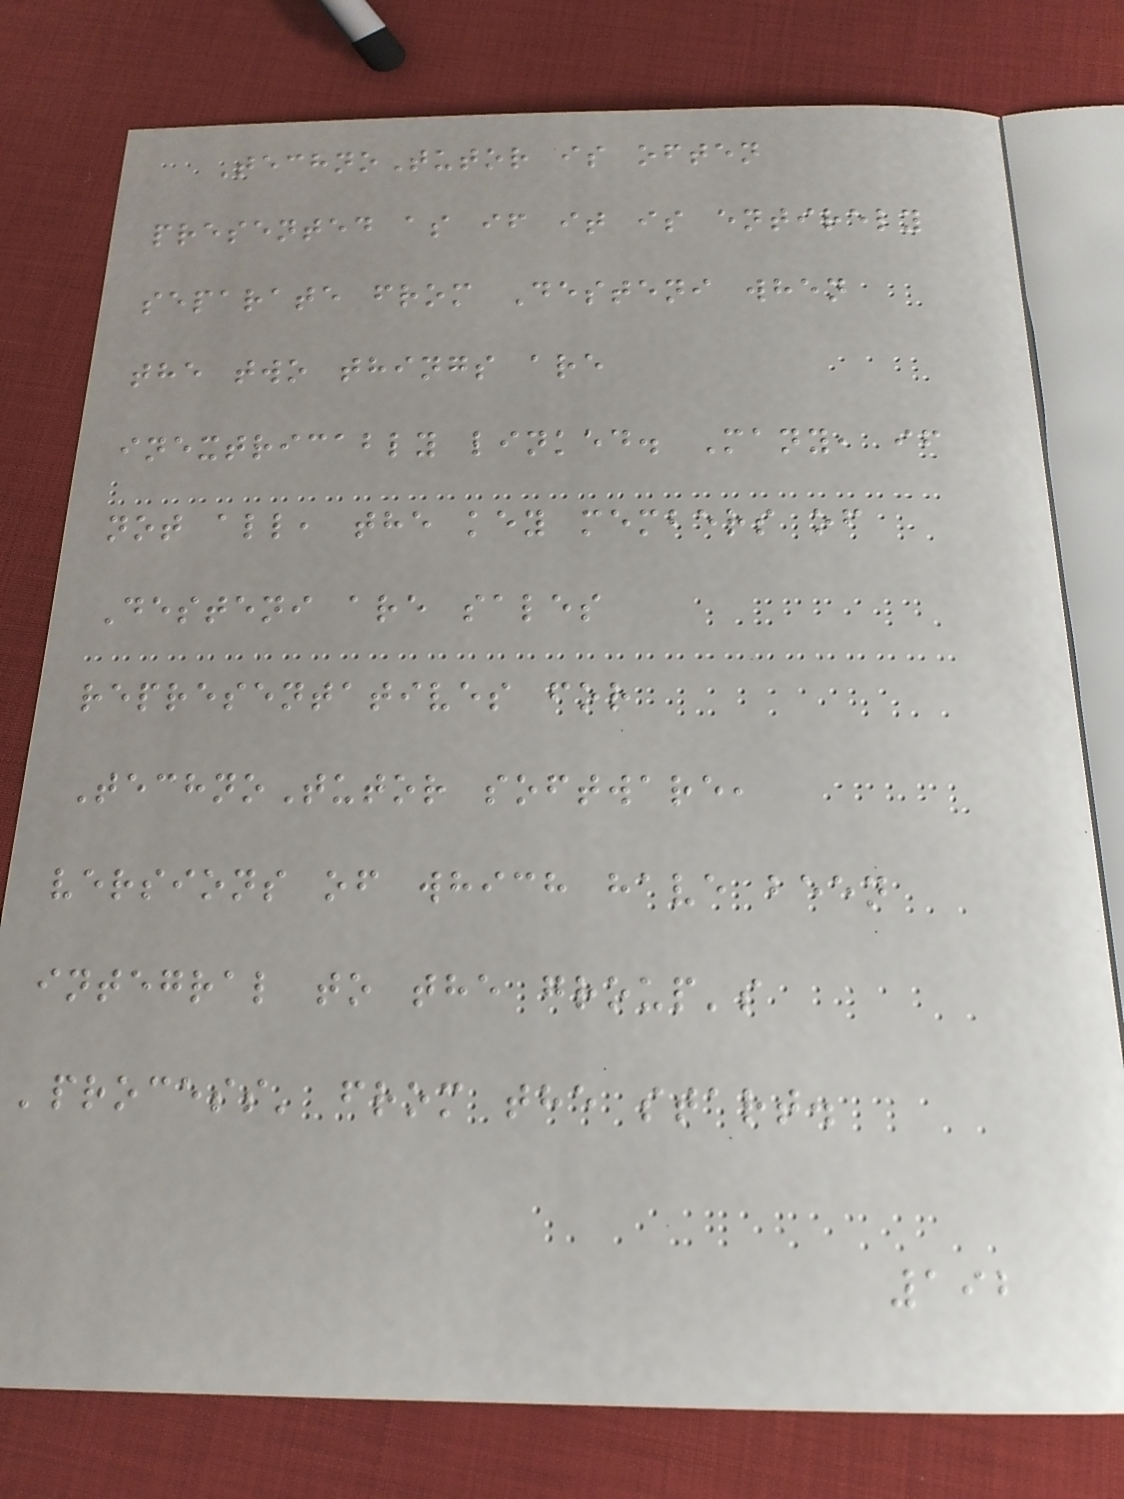TechnoTutor is often
presented as if it is entirely
separate from Desteni when
the two things are
inextricably linked. Many, if
not all, the key members of
Desteni are sales
representatives for
TechnoTutor software,
versions of which have been
integral to the group's
'process' from the start.
192
